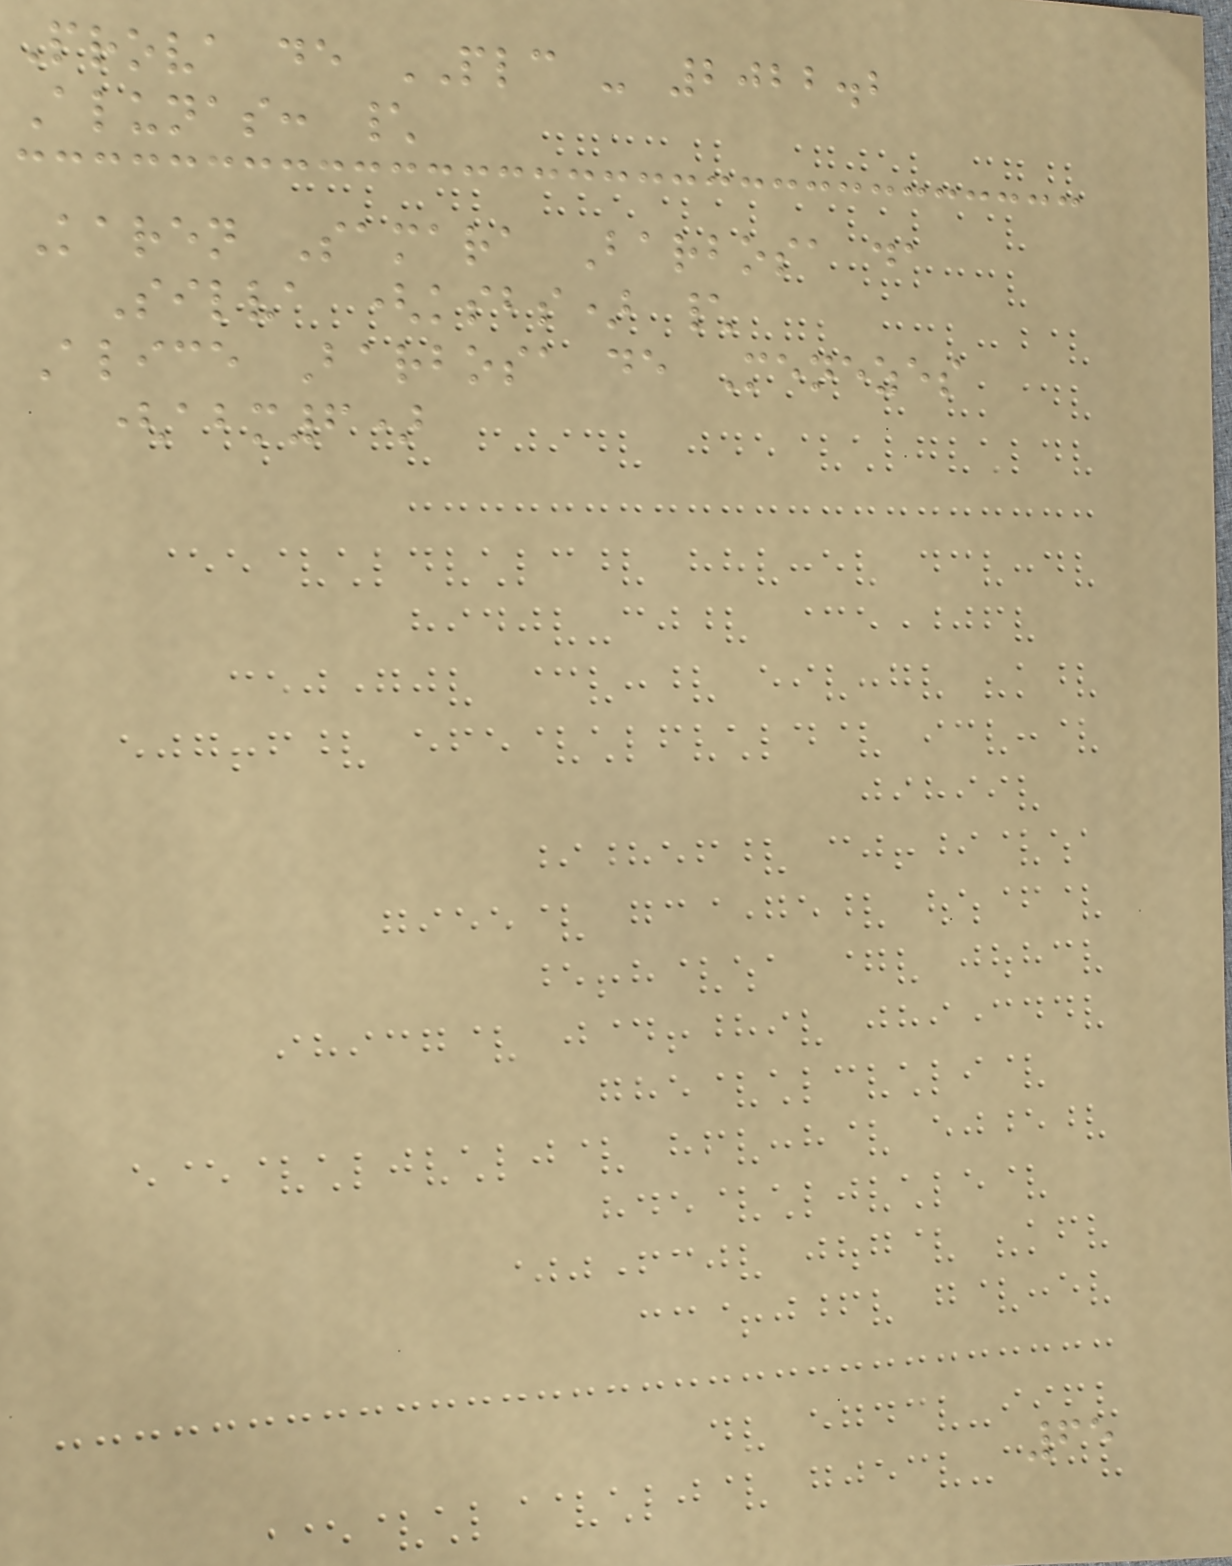Prova de PLC - 2022.2
Alunas: \
Karen Samara Barbosa da
Silva (ksbs) \
Alice Barbosa de Menezes
(abm6)
65
